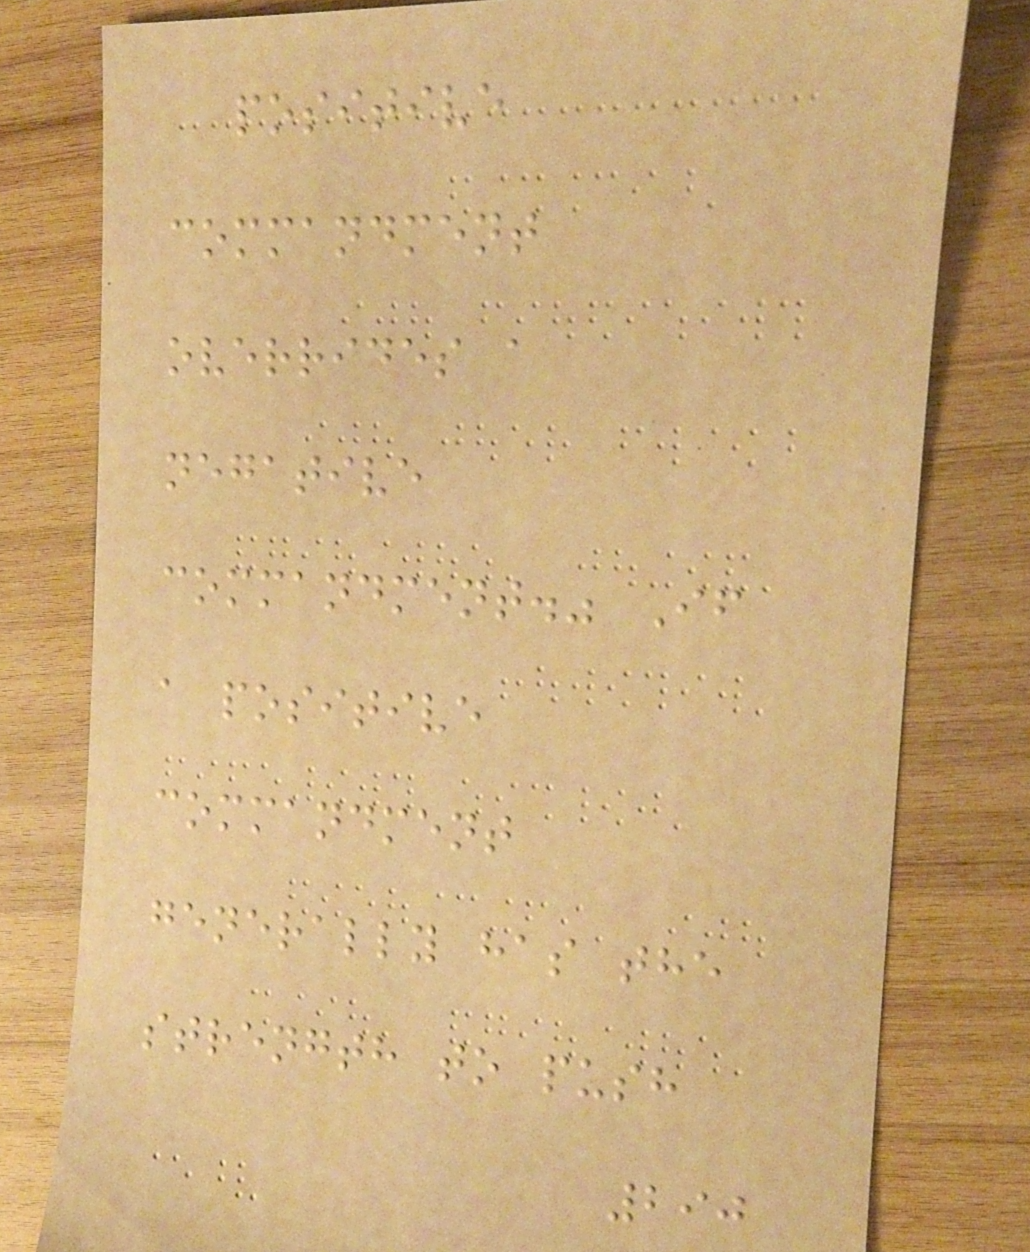positive
commandment
overrides a
negative
commandment." If
a positive
commandment
generally has the
strength to push
290
